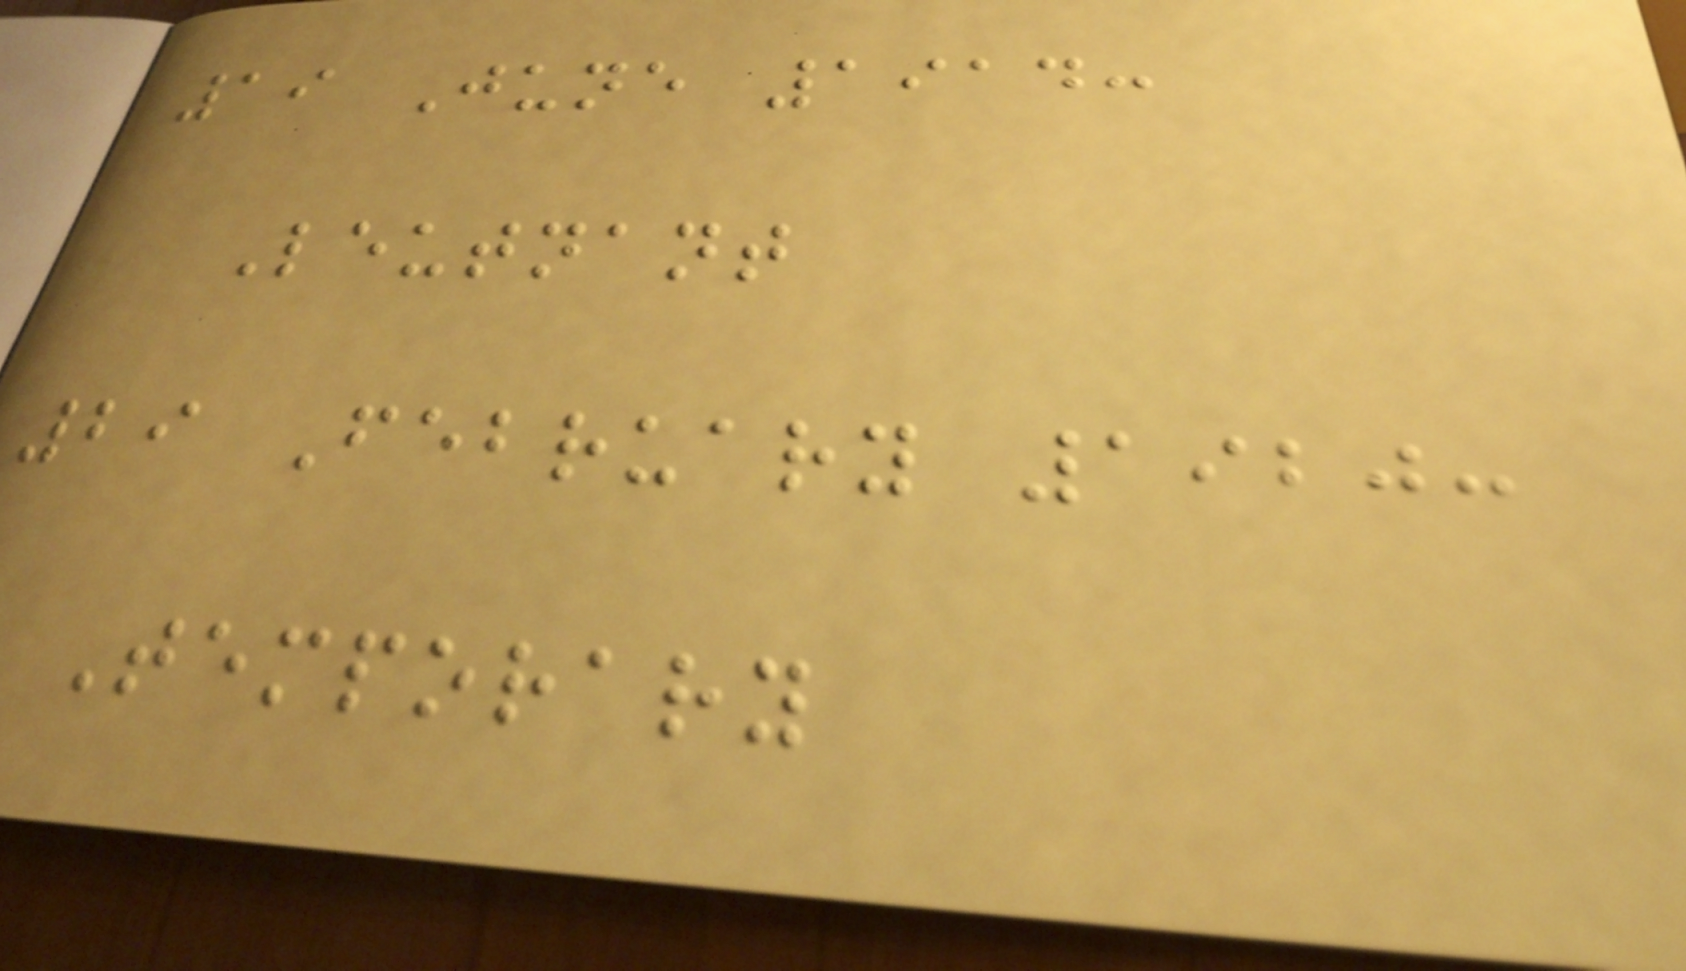19 June 1914:
Leutnant
29 February 1920:
Temporary
